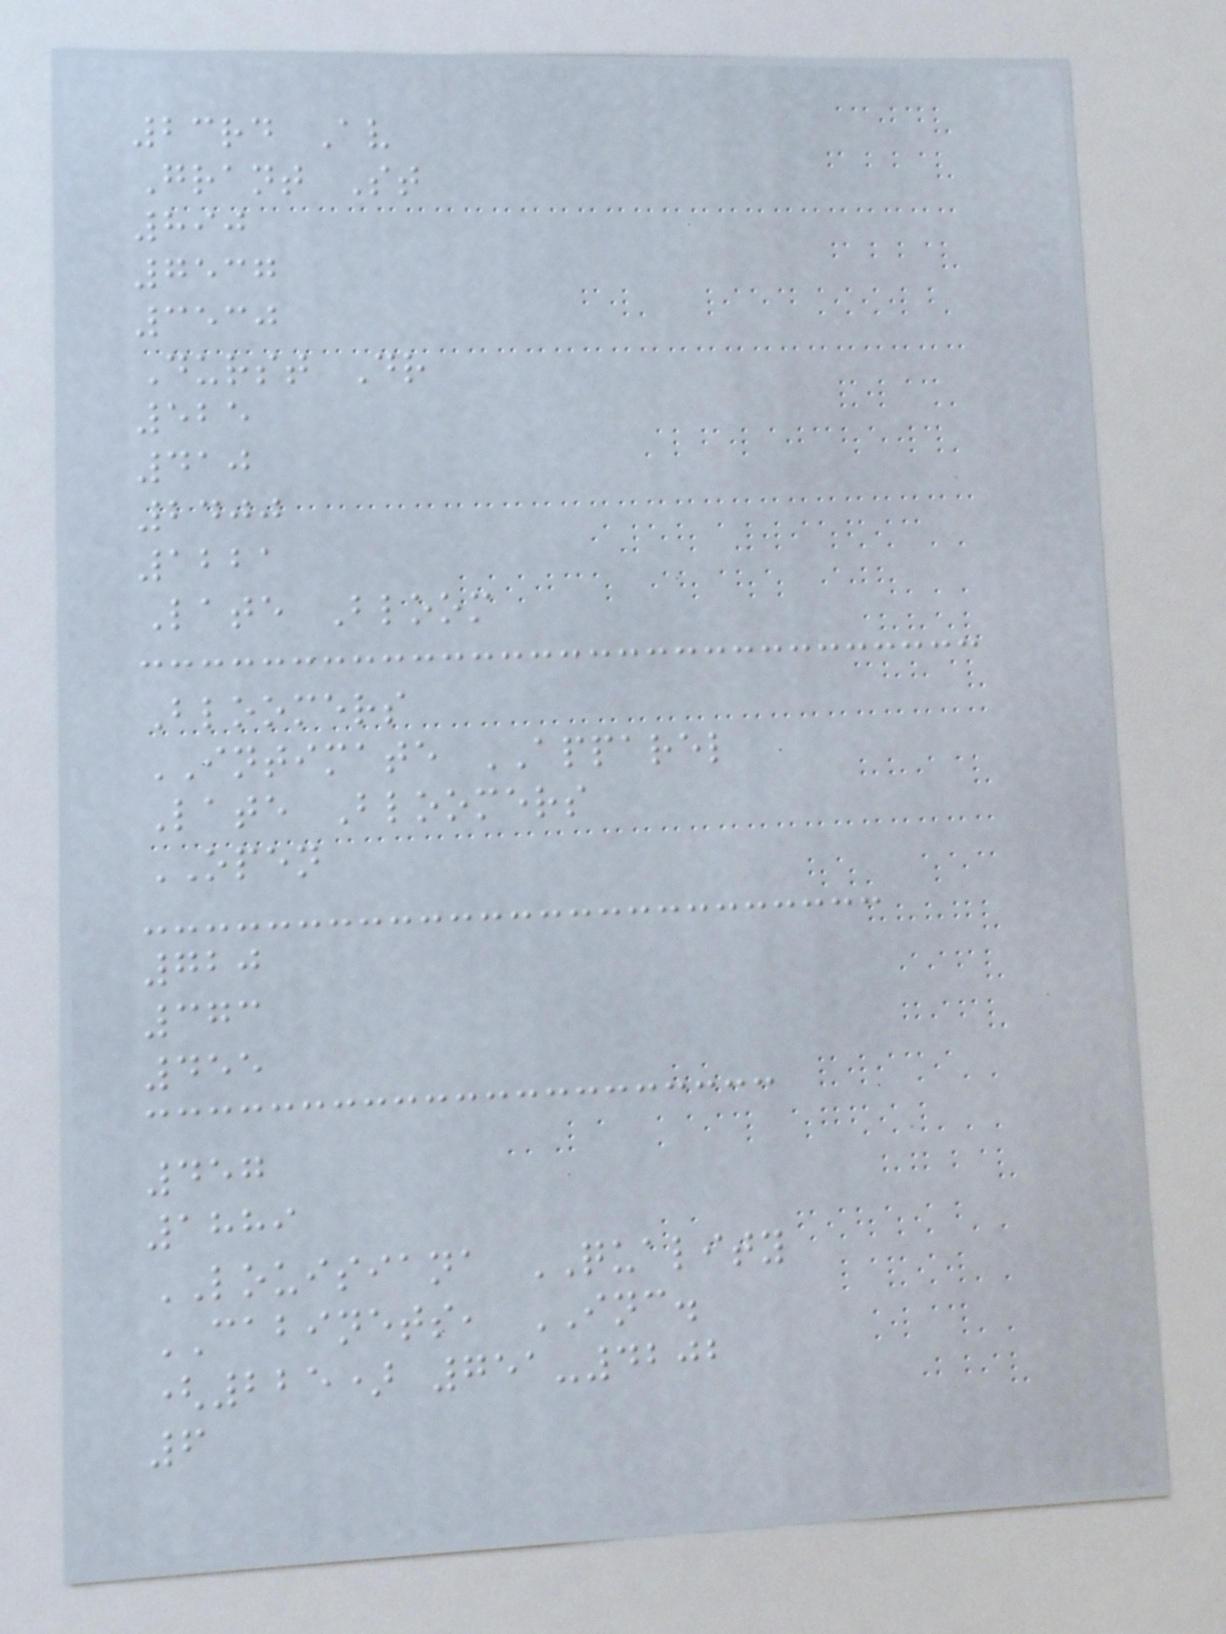23rd Av
Grant St
890
7537
3530
Durst Dr
525
410
2400
1221
Late Bloom
Bloomers
INTIMATE APPAREL
Late Bloomers
OPEN
720
373
455
457
1889
LOUISIANA QUALITY
CABINETS, INC.
(225) 751-4202
6
